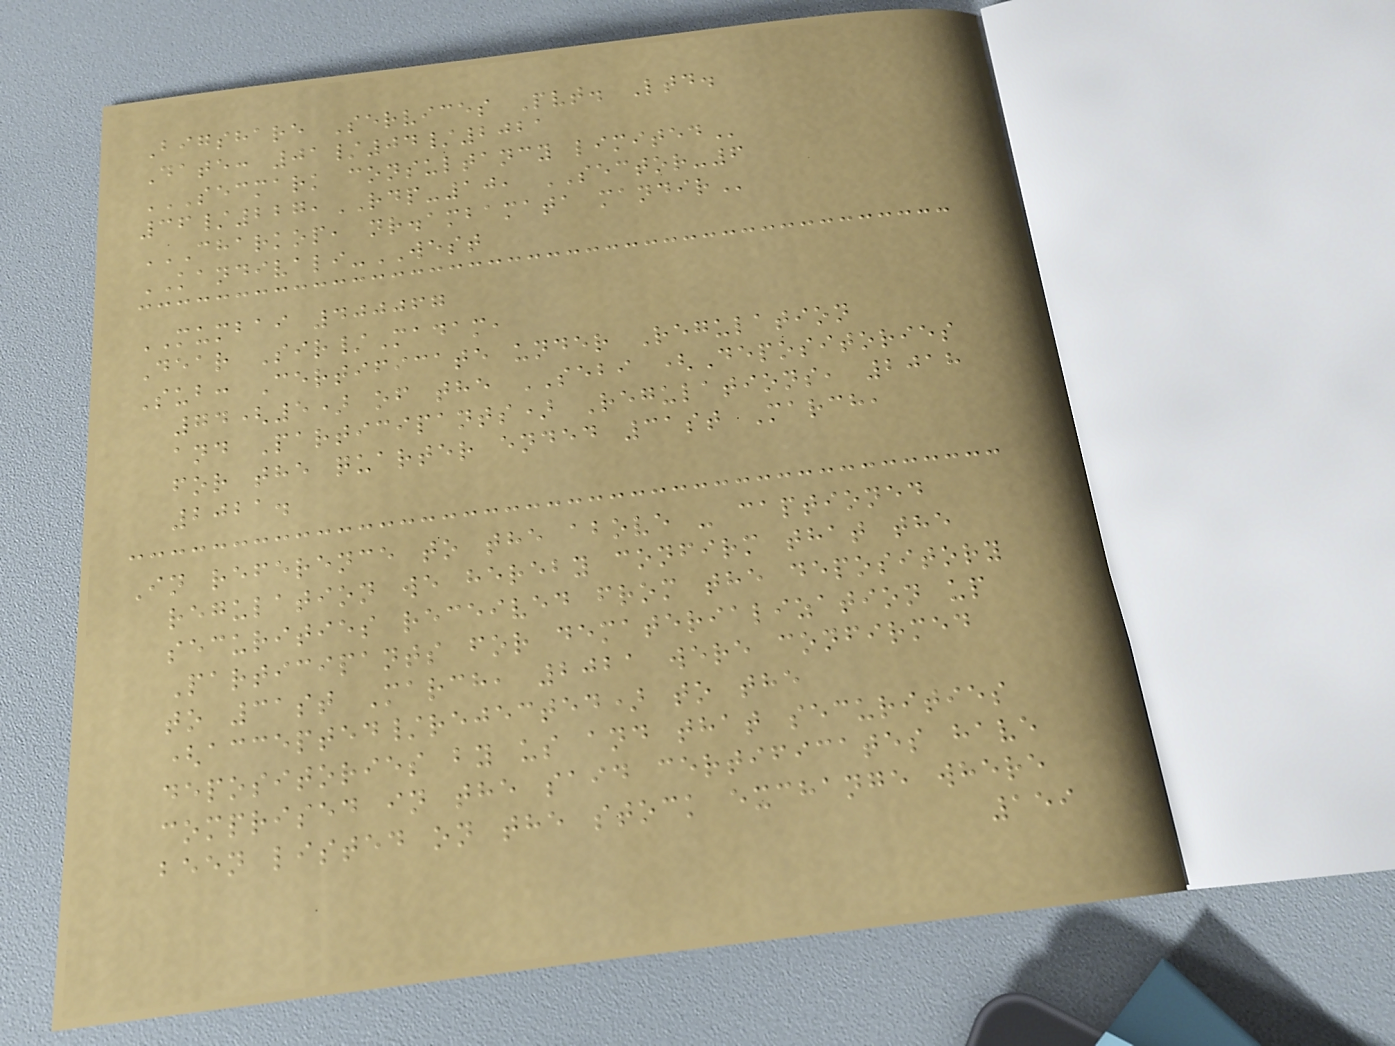Bigshare Services Pvt. Ltd.
Date: 01/04/2021
SECMARK CONSULTANCY LIMITED
36/227,RDP-10, SECTOR-6
CHARKOP, NR.AMBAMATA MANDIR
KANDIVALI-WEST
MUMBAI 400067
Dear Sir/Madam,
Sub: Certificate under Regulation
74(5) of the SEBI (Depositories
and Participants) Regulations, 2018
for the quarter ended 31st March,
2021.
In reference to the above - captioned
regulation we hereby confirm that the
securities received from the depository
Participants for dematerialization up
to 31st March, 2021 were confirmed
(accepted/rejected) to the
depositories by us and that securities
comprised in the said certificates have
been listed on the stock exchange where
159
